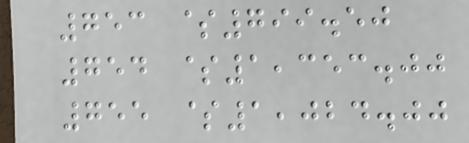753 $799.50
754 $1,353.00
755 $1,024.00
